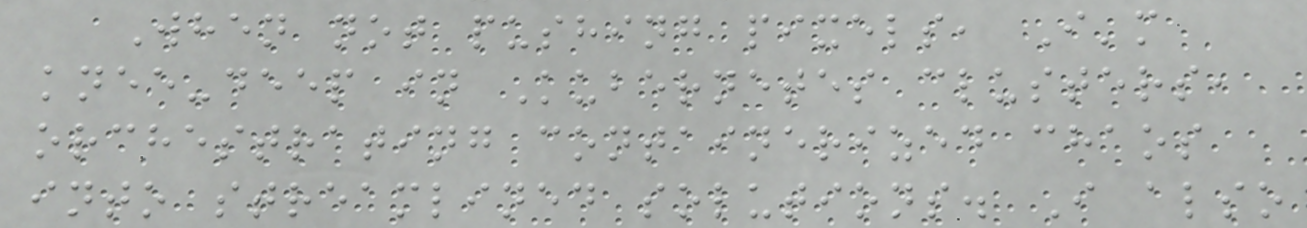When not pushing pixels, I'm
knee-deep in Kubernetes clusters,
orchestrating containerized chaos
into streamlined solutions. I also
